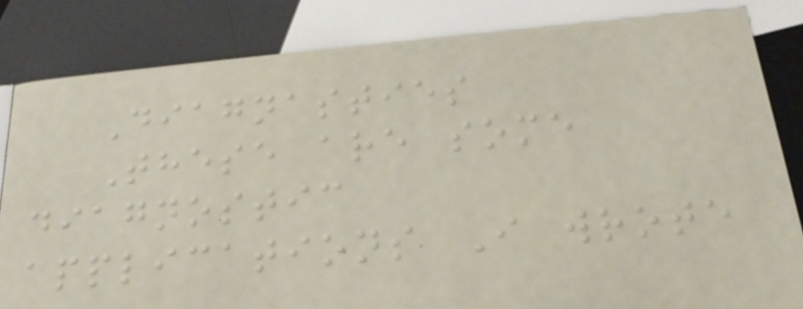Diagnasties
These are some
diagnostic
applications I wrote
